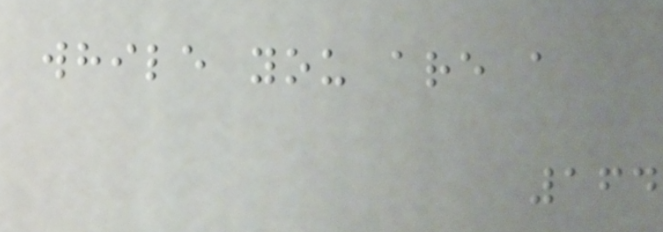while you are a
164
